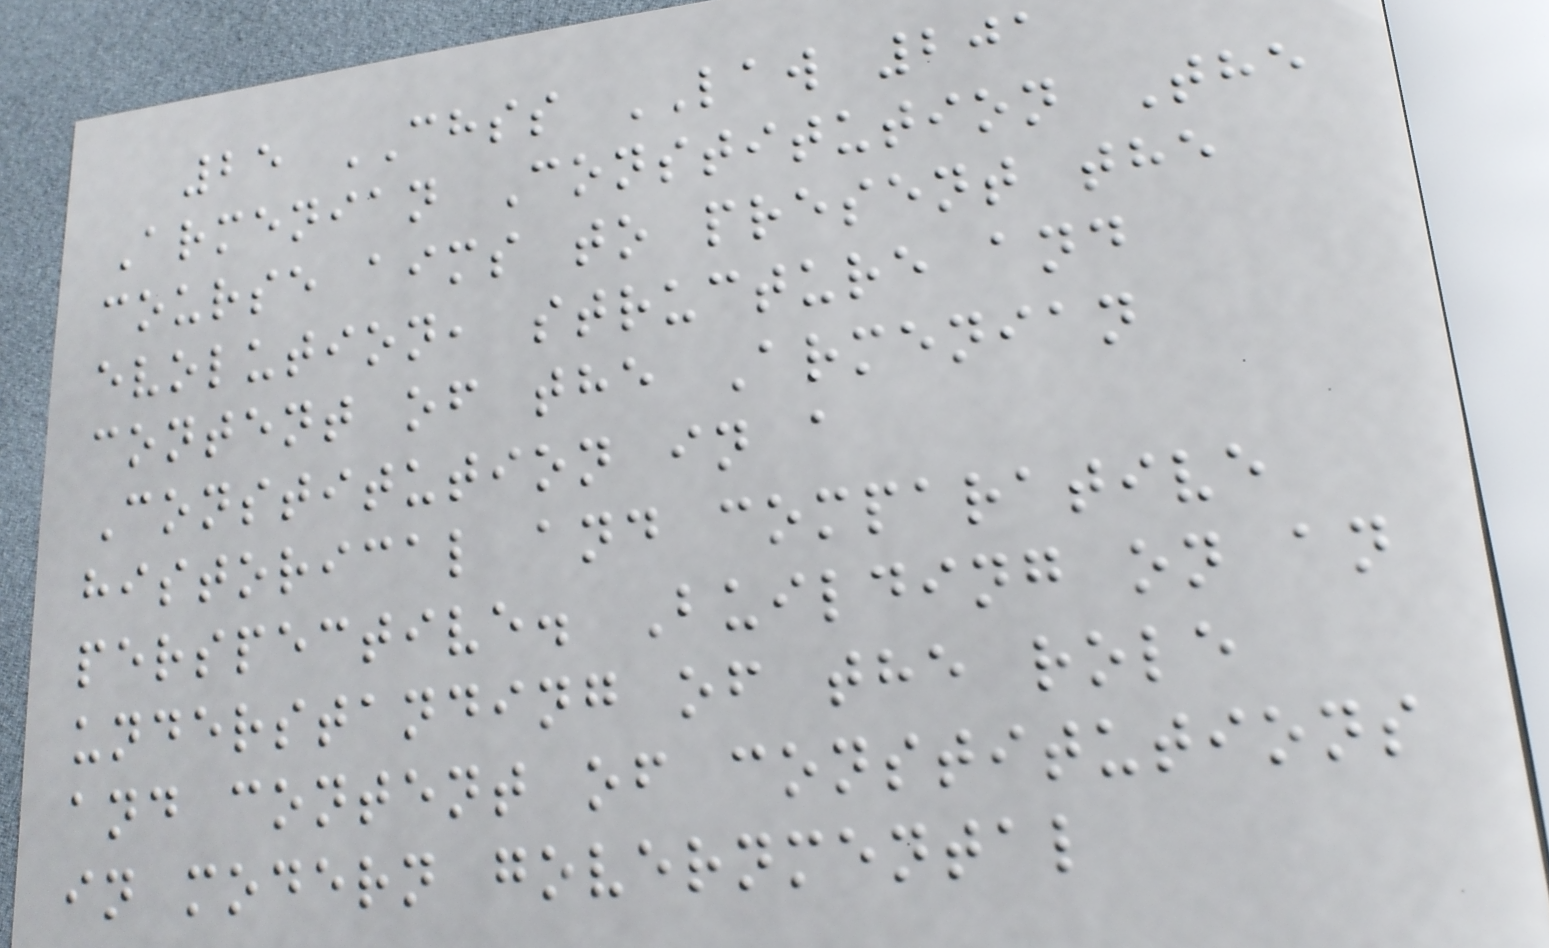25 CHSS LAW 201
Armenian Constitution The
course aims to present the
evolution, structure and
content of the Armenian
Constitution in a
historical and comparative
perspective. Building on an
understanding of the role
and content of constitutions
in modern governmental
